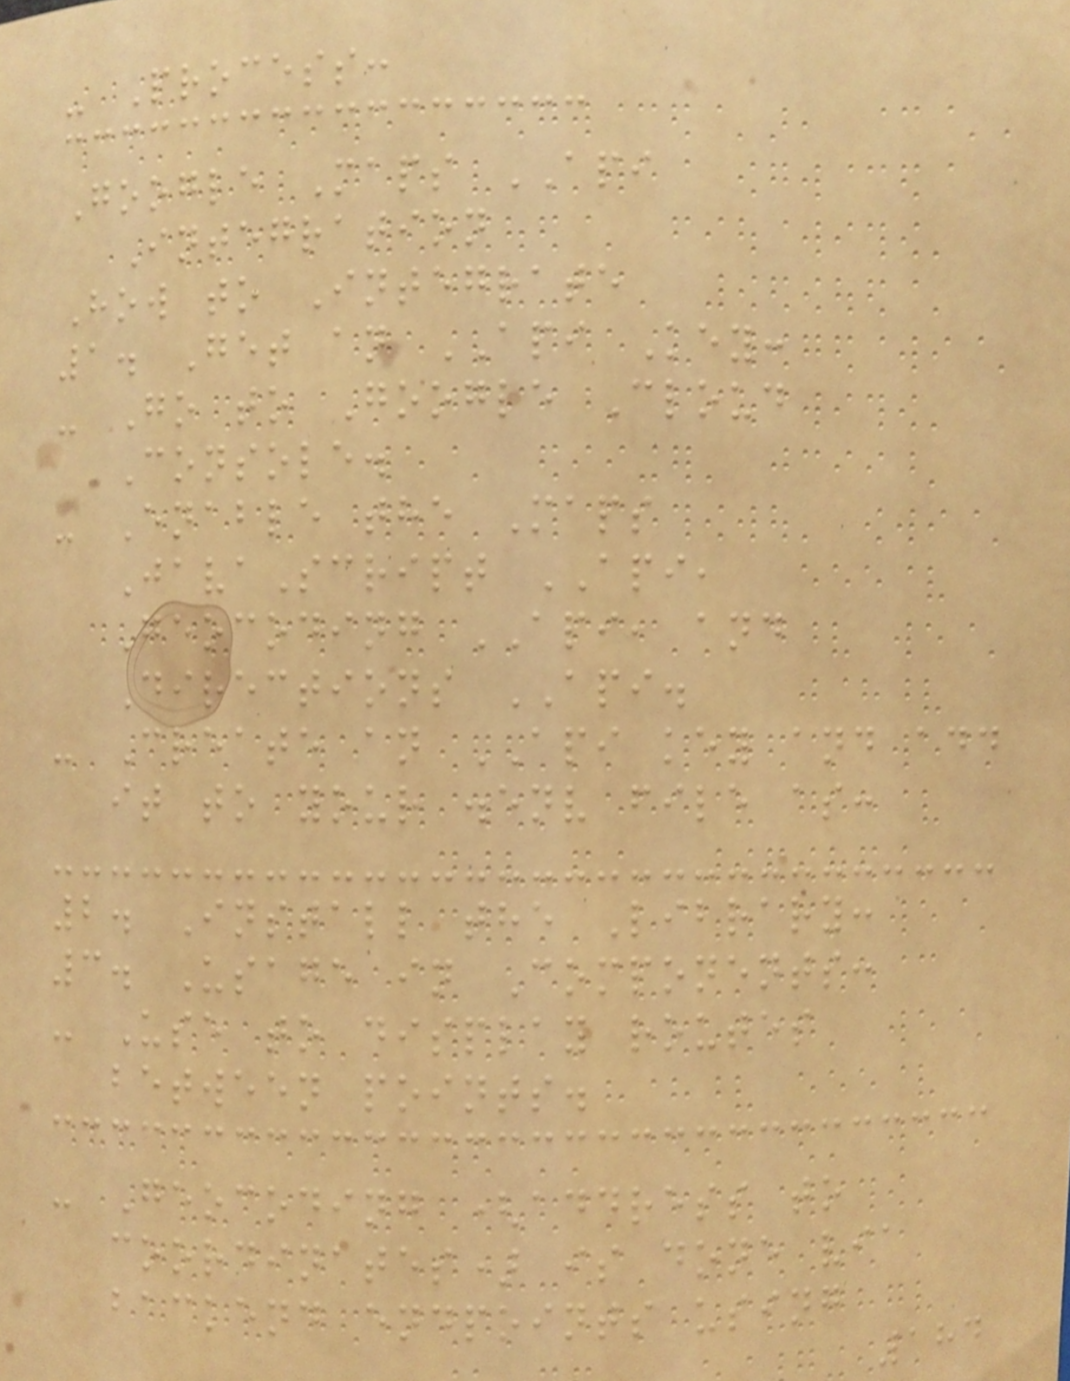- Process:
Google Maps API
Integration
How to Integrate
1. Get an API Key:
- Go to Google Cloud
Console.
- Enable the Maps
JavaScript API,
Geocoding API, and
Directions API.
- Create an API key and add
it to your .env file as:
2. Install the Library:
3. Usage in Components:
- Use to display routes
between points.
- Geocoding (address to
coordinates) is done via
backend endpoints using
184
